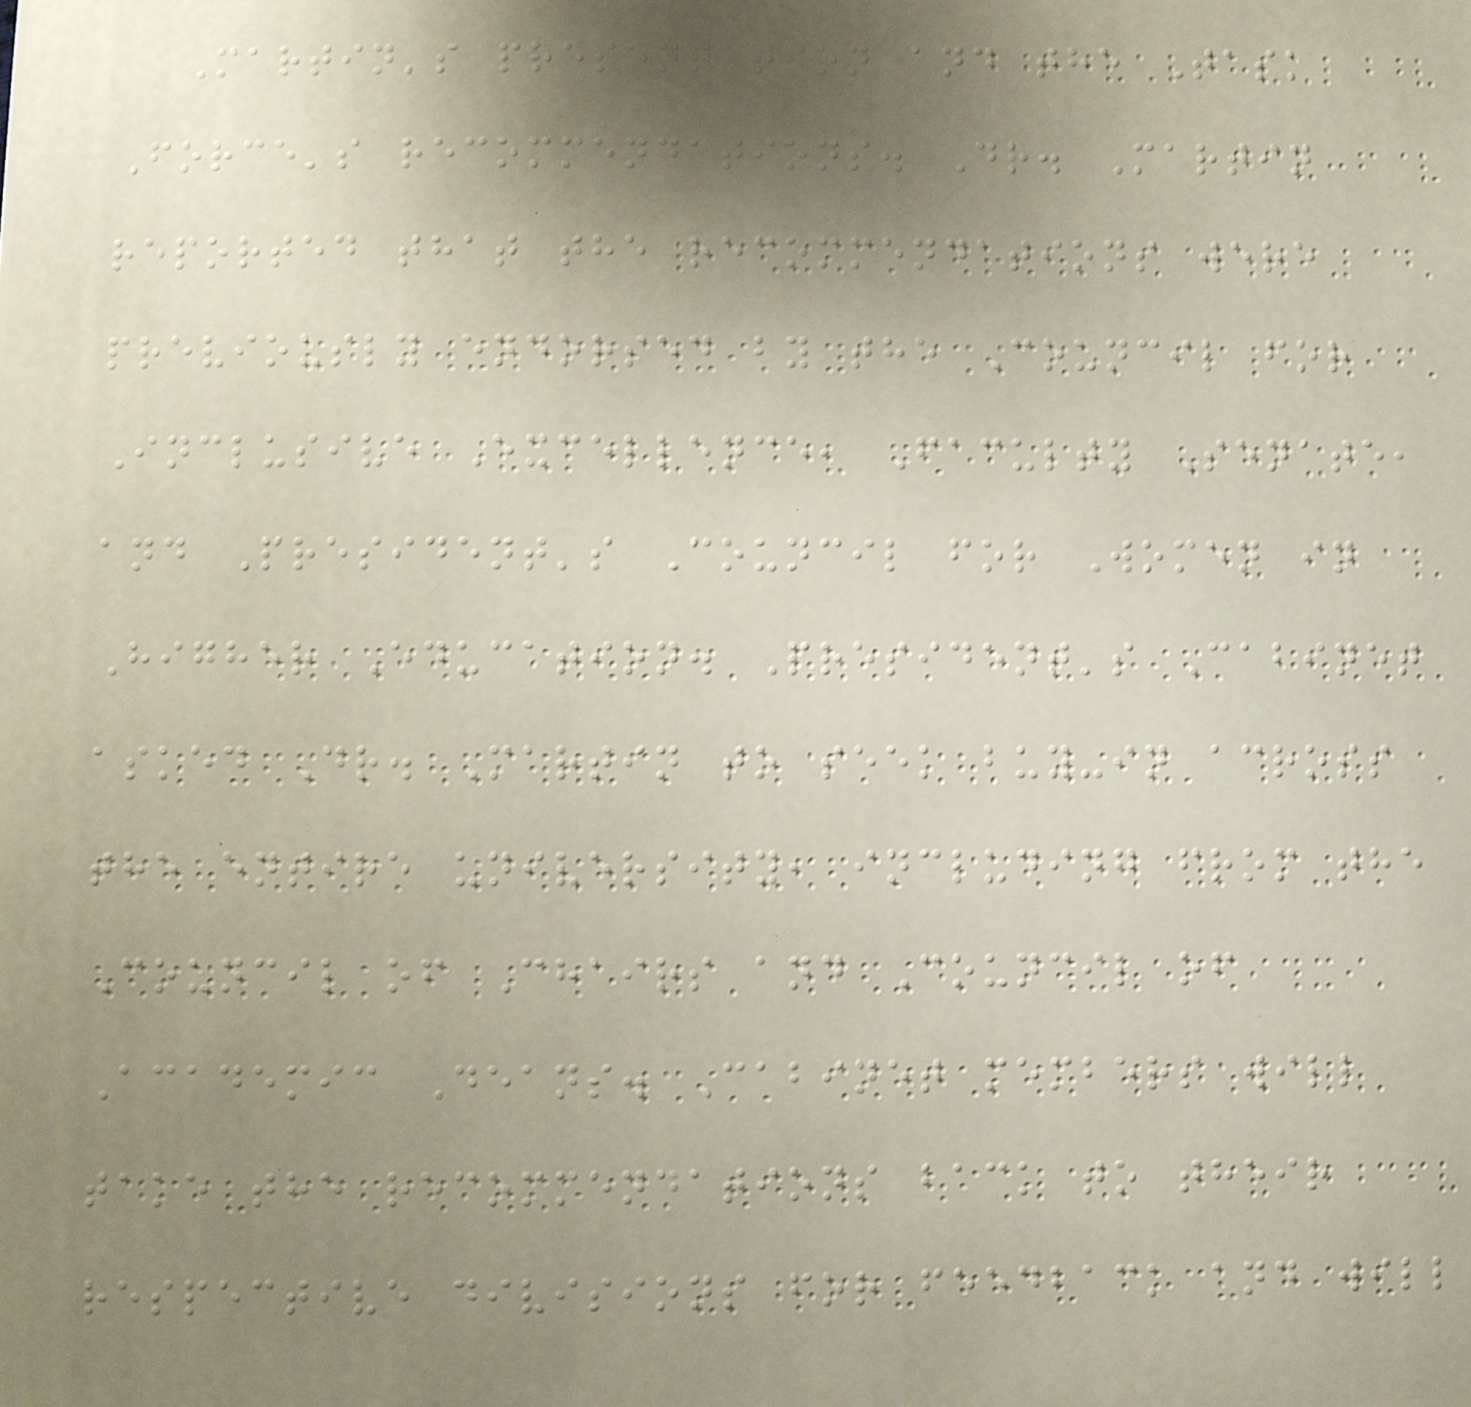Martin's presentation and the Task
Force's recommendations. Dr. Martin
reported that the recommendations were
previously endorsed by the Council for
Inclusive Excellence, Faculty Senate,
and President's Council for Women in
Higher Education. President's Cabinet
asked Dr. Martin to seek buy-in across
the entire university, including from the
Council of Chairs and Council of
Academic Deans. Cabinet members will
take the recommendations back to their
respective divisions for feedback and will
